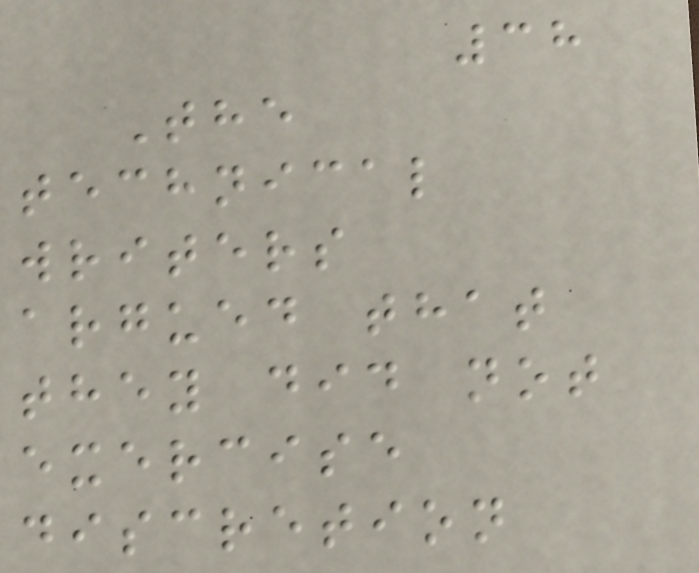38
The
technical
writers
argued that
they did not
exercise
discretion
